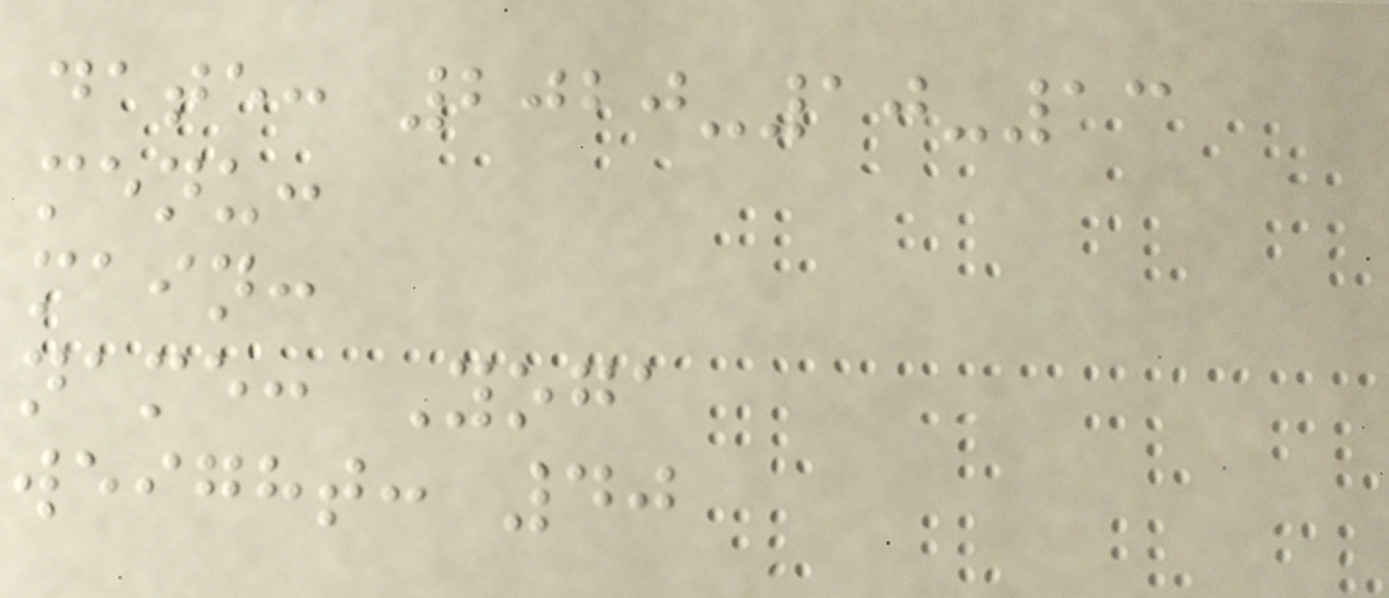date: 2020-10-13
menu:
main:
name: Yoga
weight: 40
